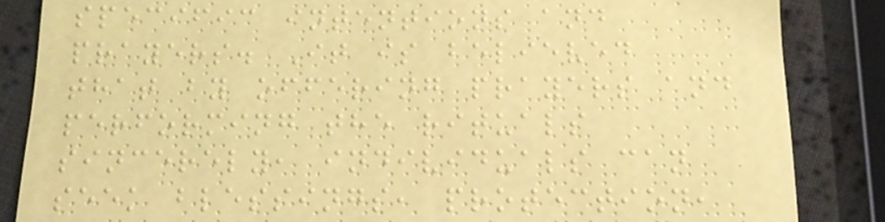specific intentions and
prayers. It is believed
that by offering prayers and
performing the rituals
sincerely, individuals can
seek blessings, protection,
